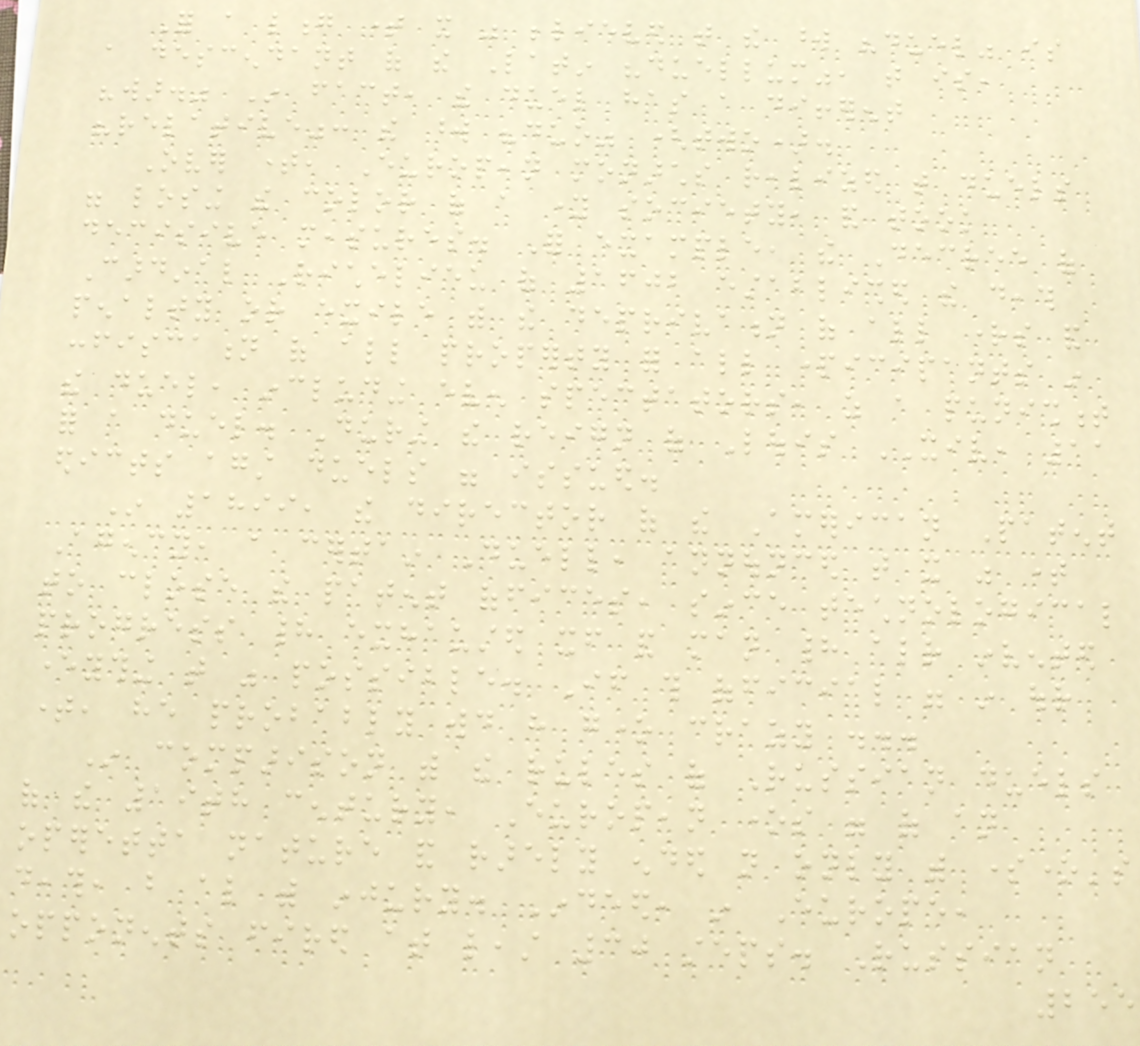For a long time it was believed that the word "duel" is
a descendant of the Latin "duellum", that is,
"war." In fact, the duel has a different
"relative": the word "duo" (two).
Over time, European monarchs realized that duels
were losing the color of a young society, and took
decisive measures. For example, the Decree of
Cardinal Richelieu of 1602 established the death
penalty or exile with the deprivation of all rights and
confiscation of all property for all participants in
the duel, including even spectators, as a punishment
for a duel. During the reign of Louis XIV, 11
edicts against duels were issued.
In 1899, the director of the American Patent
Agency, a certain Duell, announced that it was time
to close the patent offices, since technological
progress had exhausted itself and man had already invented
everything that was possible. If this official were in our
time, he probably would have gone crazy ...
In comparison with the rules of Russian duels
of the 19th century, European ones were of an
operetta nature and rarely ended not only with someone's
death, but also with injury. Indeed, in Europe,
opponents fired at least 30 steps. Russian
255
